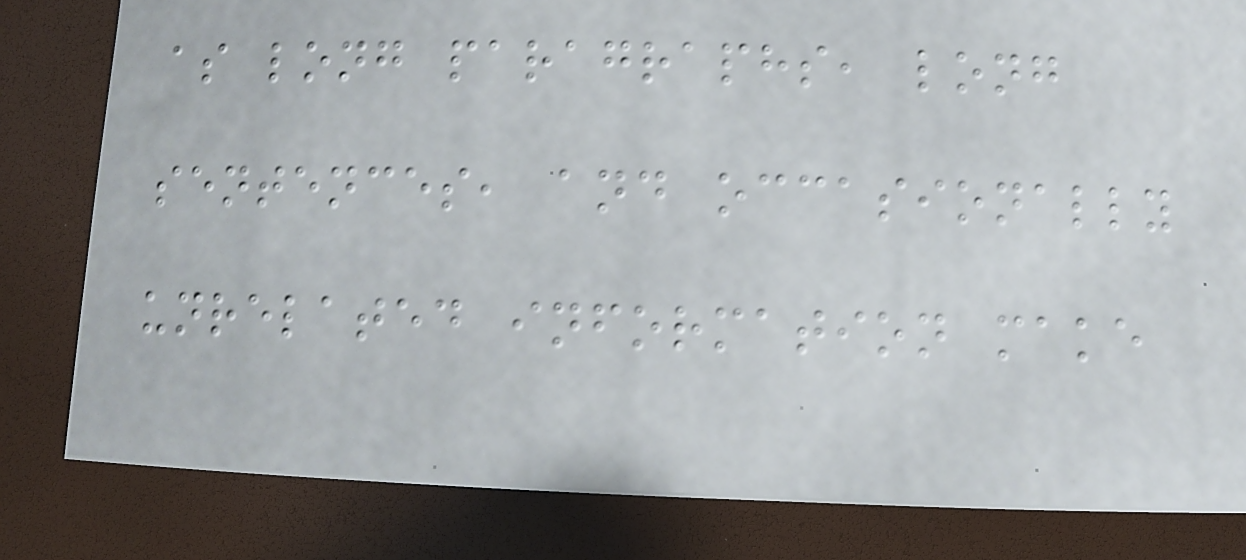as long paragraphs, long
sentences, and occasionally
unrelated information make
